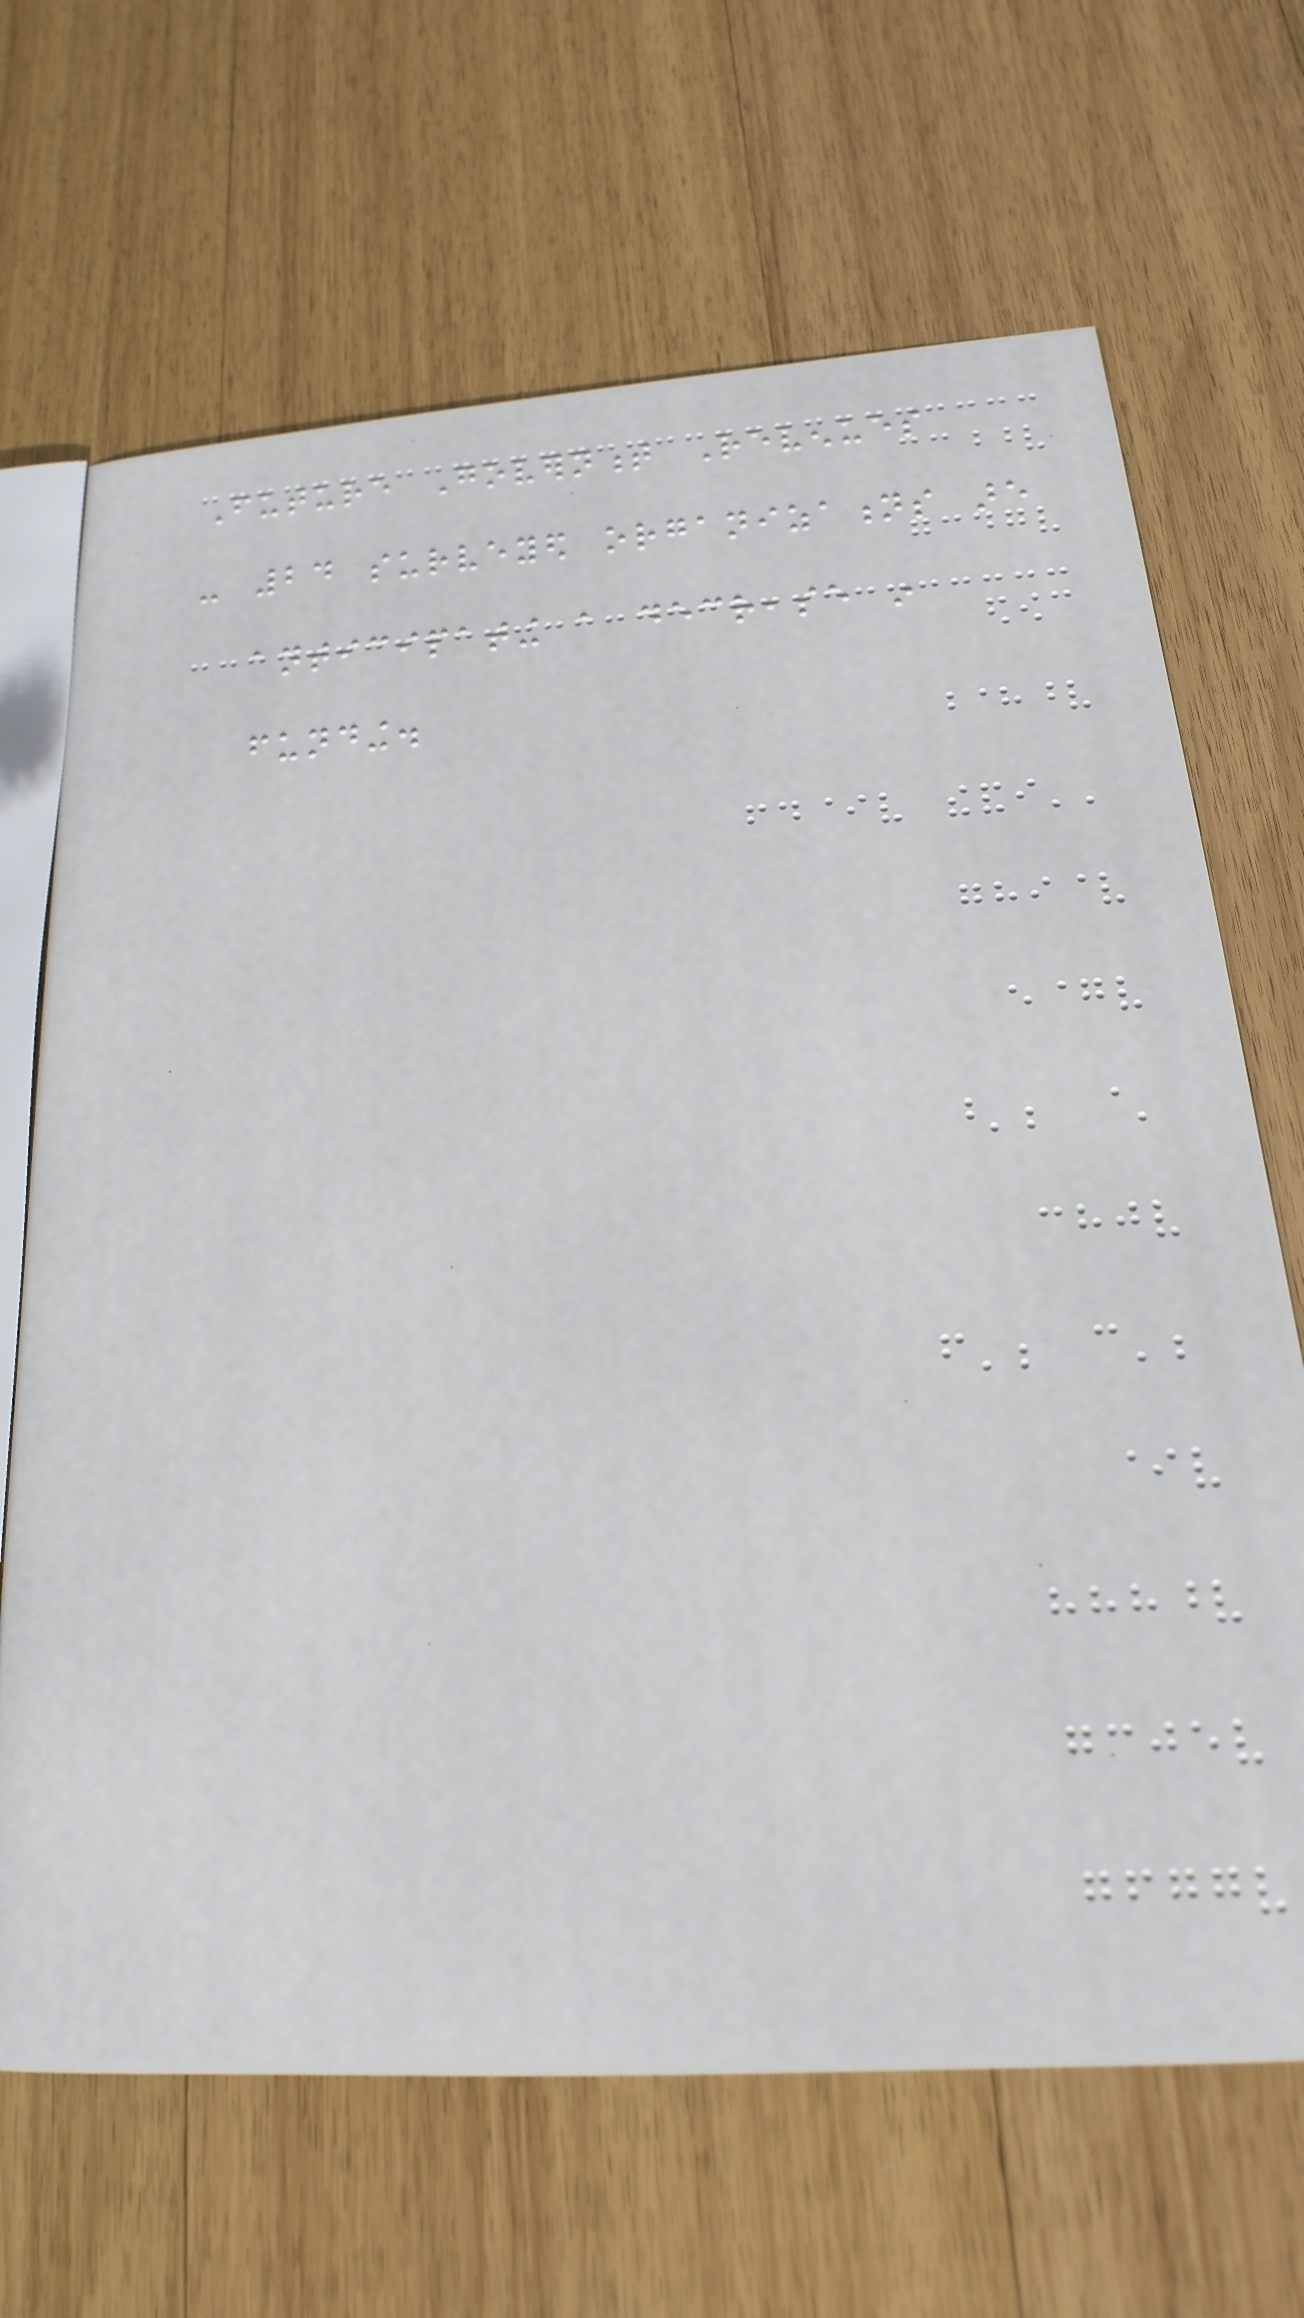Future Government Revenues
- 24 surveyed organizations are
anticipating a decrease in
funding.
